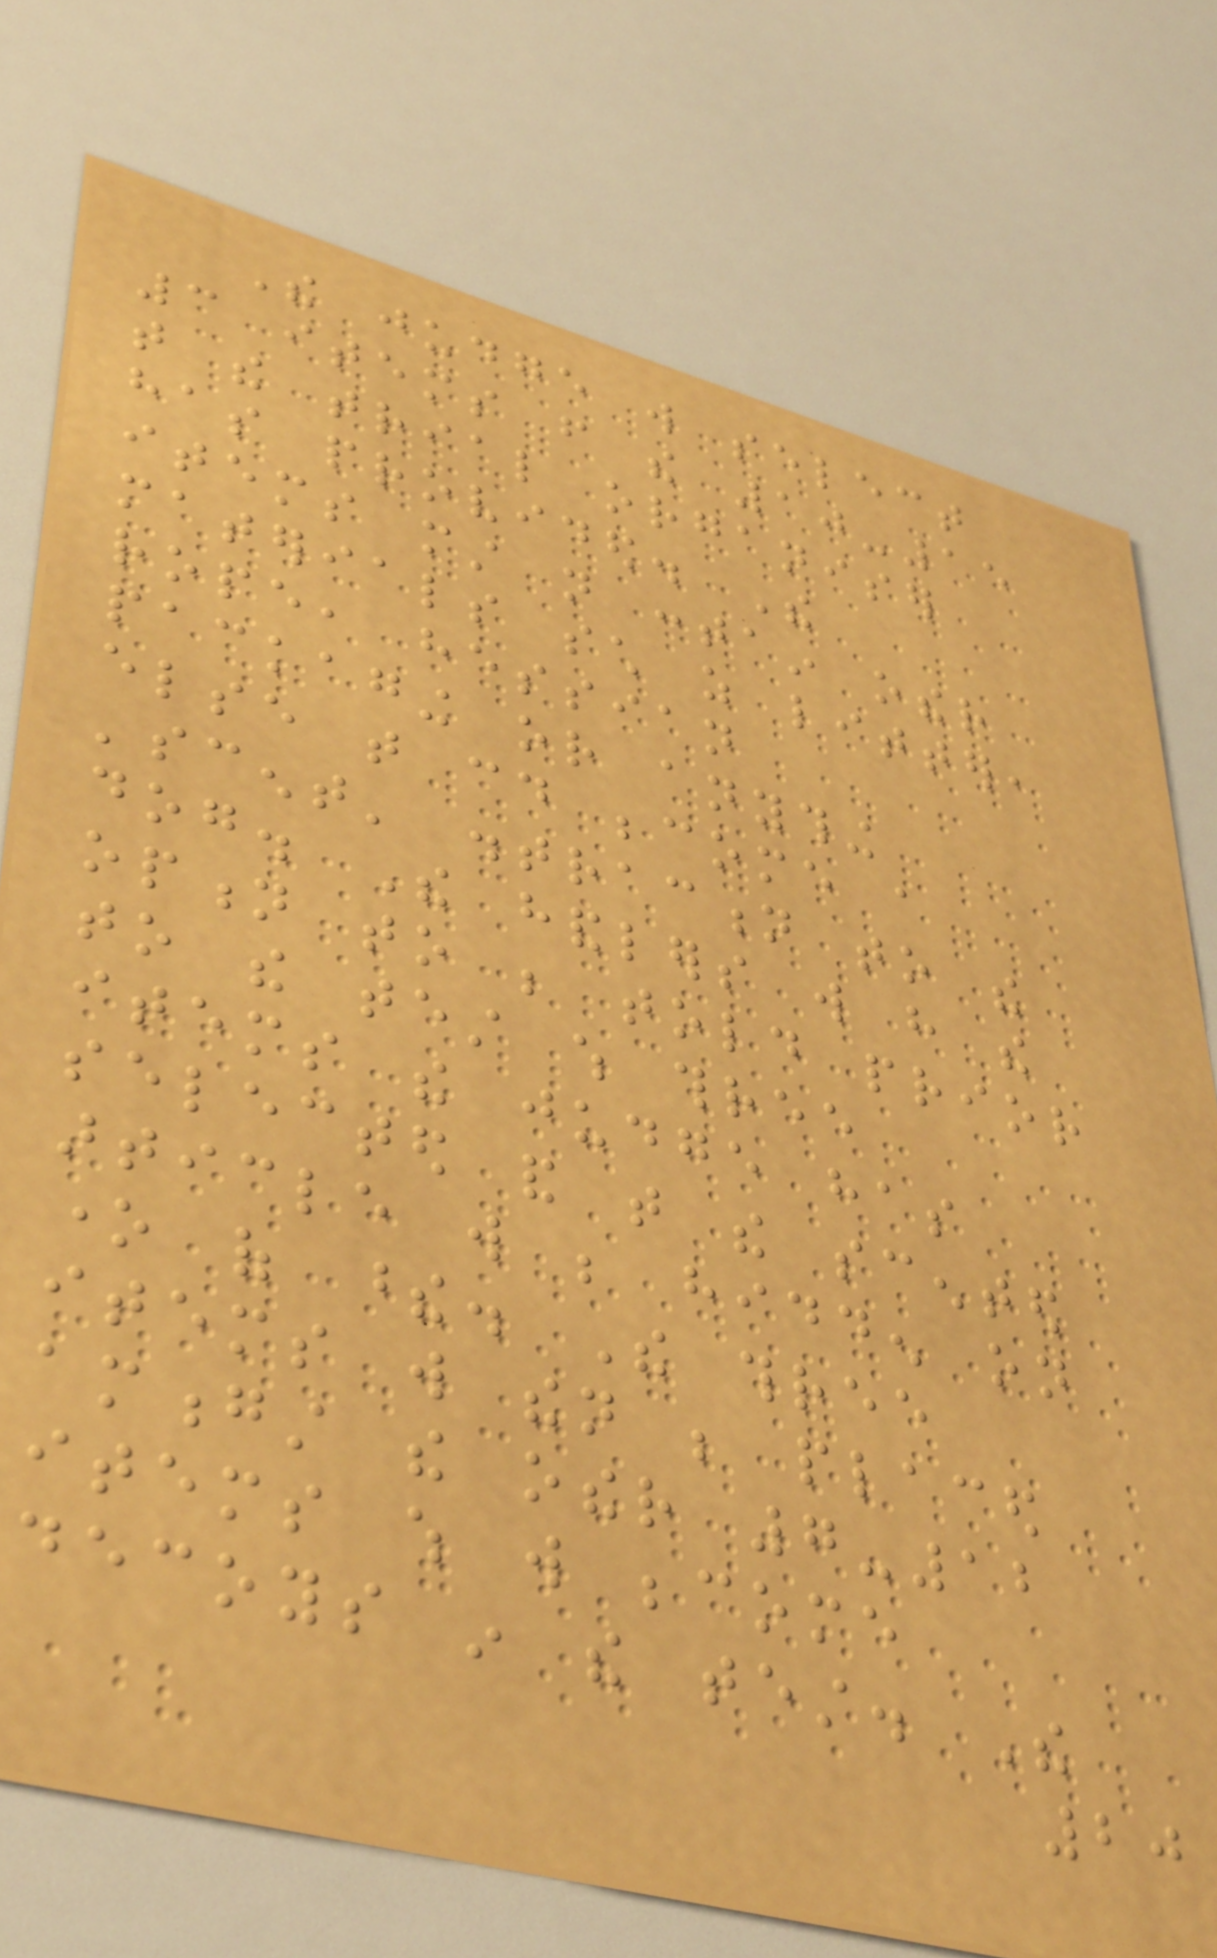The judge will select
3 items from the 10-15
that the trial organiser
has provided. The
items must not contain other
materials such as litter,
rope, hessian
packaging or anything
else that could become a
'scent' distraction to the
dog. The handlers will have the
option to be told prior
to the test which three
items the judge has
selected and that the scented
article will be hidden on
one of these. The three
items will then be placed
amongst the other 7-12
items which will become
decoys in the test. The
20
